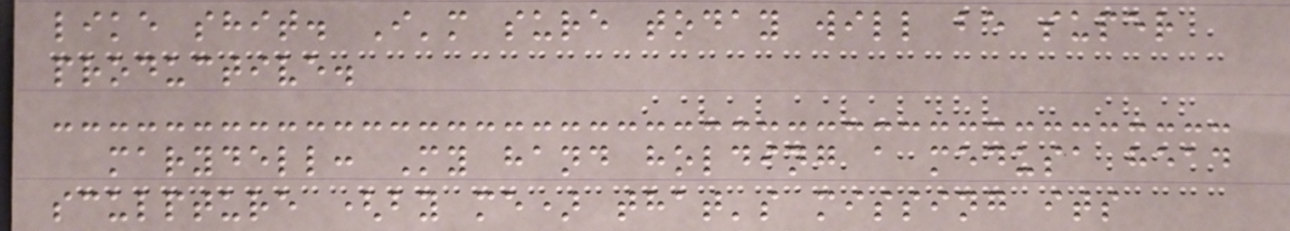like shit. I'm sure today will be super
productive.
marydell: My hand holding a medusa head
sculpture (by me) that's missing its
